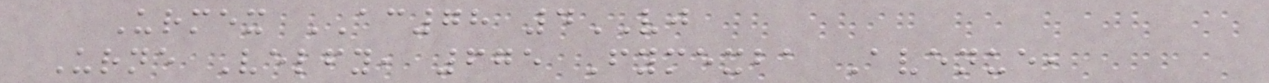Urmex AC78 4VJ
Urne Velfy, 675 Fymexba Avenue,
